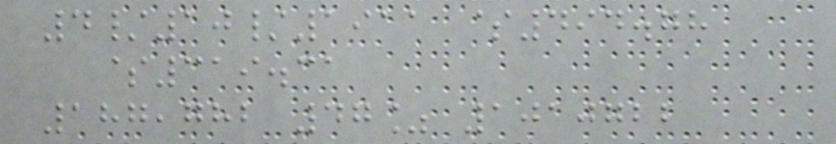4/10/1911 $494.78
$319.31
187,782 47% 1010722
